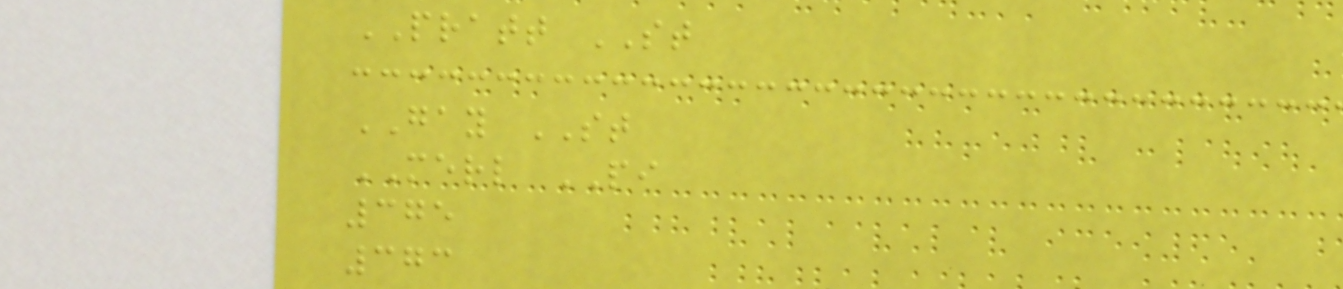PRATT ST
GAY ST
MERL PI
375
373
